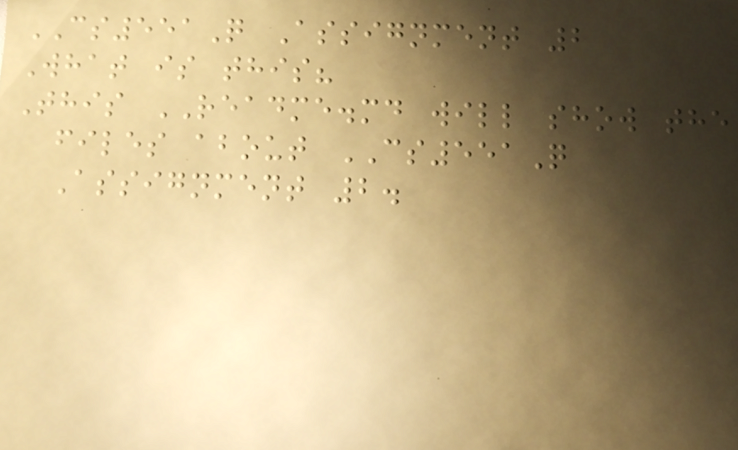CS551Q Assignment 2
What is this?
This README.md will show the
files about CS551Q
Assignment 2.
